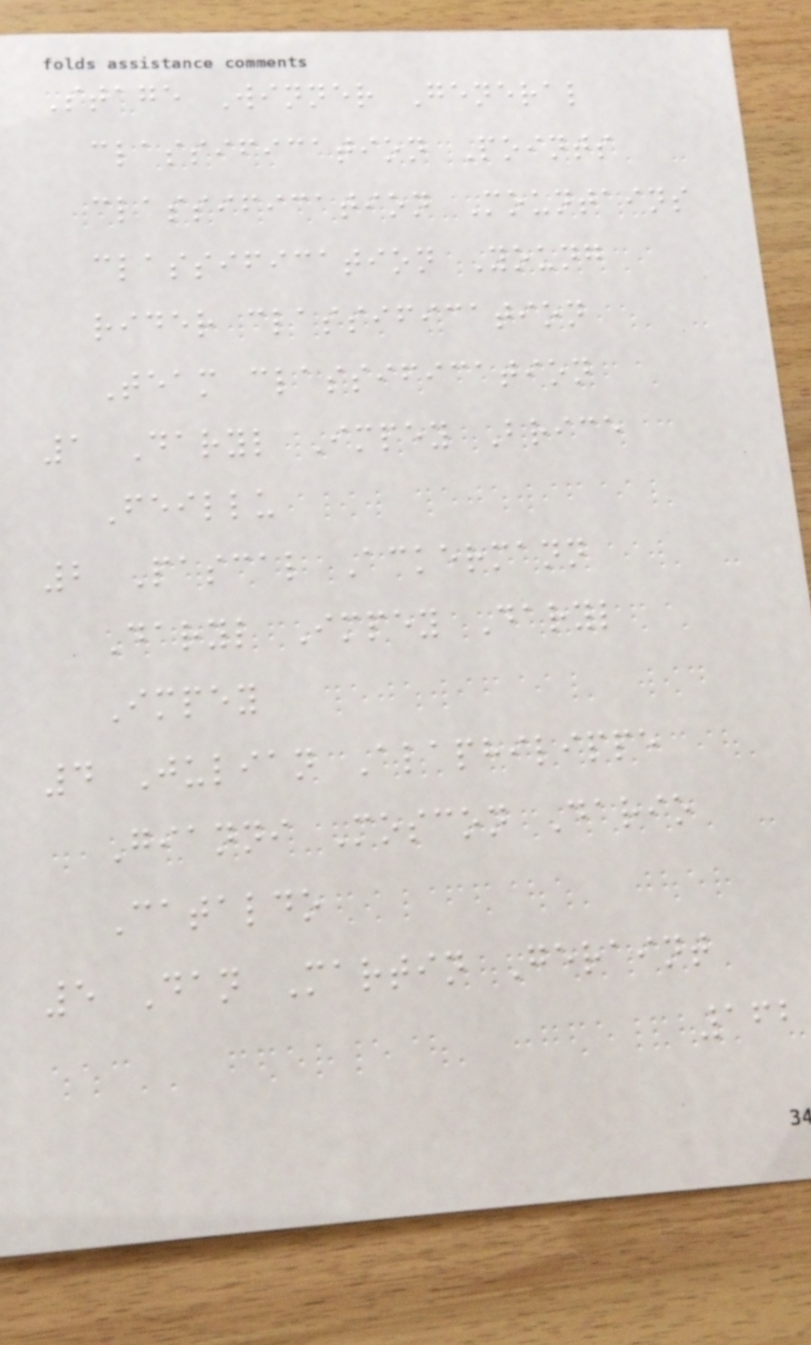Stage Winner General
classification Points
classification Mountains
classification Young
rider classification
Team classification
1 Daryl Impey Brice
Feillu
2 Pascal Ackermann
Daryl Impey Daryl
Impey
4 Julian Alaphilippe
Gianni Moscon Dario
Cataldo
5 Dan Martin Geraint
162
